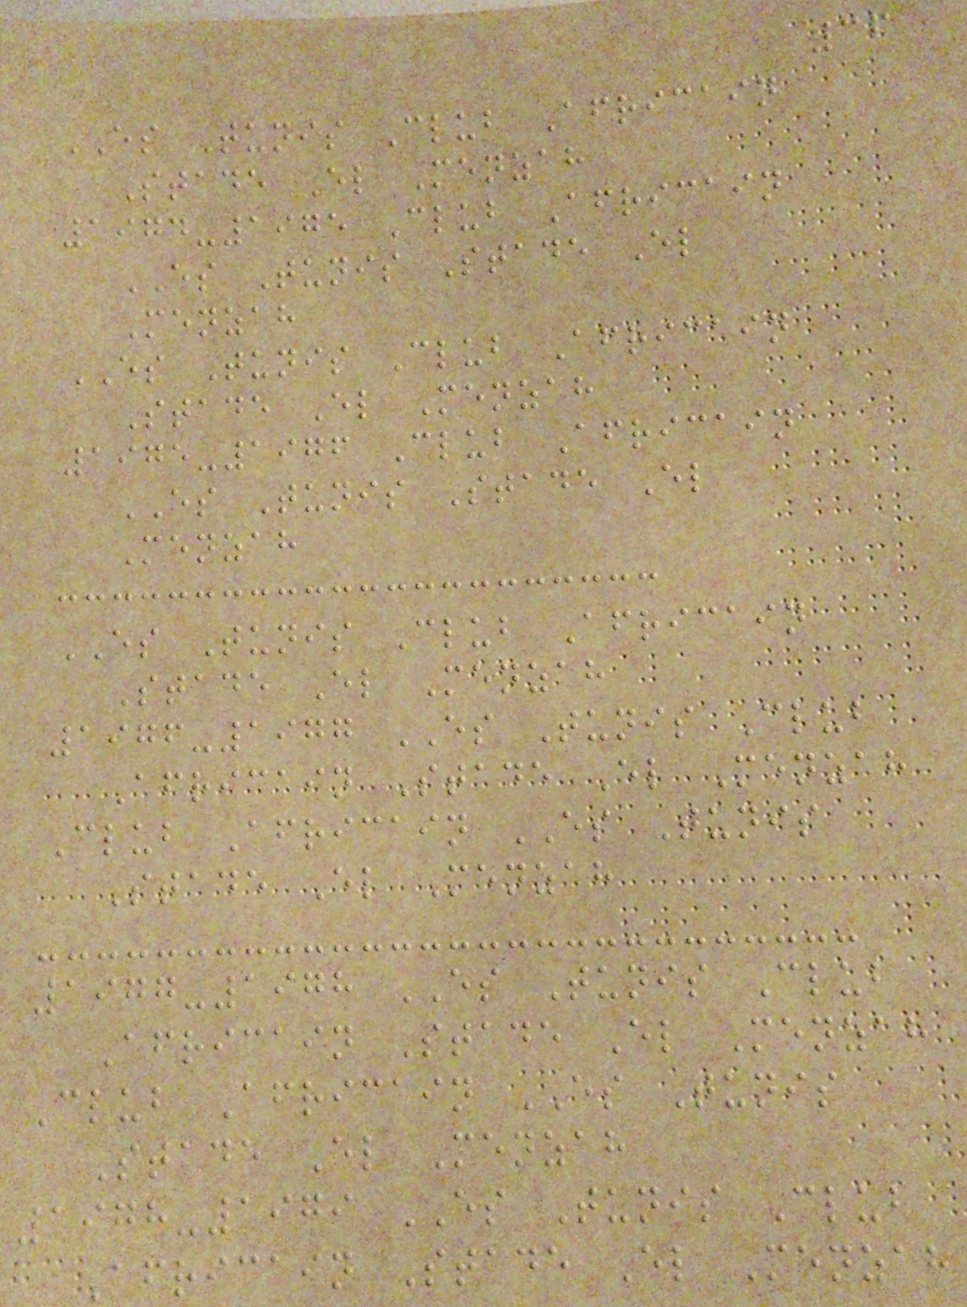36
ES Tunis Club Africain
Stade El Menzah
1974-1975 Club Africain
ES Tunis Stade El
Menzah
ES Tunis Club Africain
Stade El Menzah
1975-1976 Club Africain
ES Tunis Stade El
Menzah
ES Tunis Club Africain
Stade El Menzah
1976-1977 ES Tunis Club
Africain Stade El Menzah
Club Africain ES Tunis
Stade El Menzah
1977-1978 ES Tunis Club
Africain Stade El Menzah
Club Africain ES Tunis
Stade El Menzah
1978-1979 ES Tunis Club
Africain Stade El Menzah
